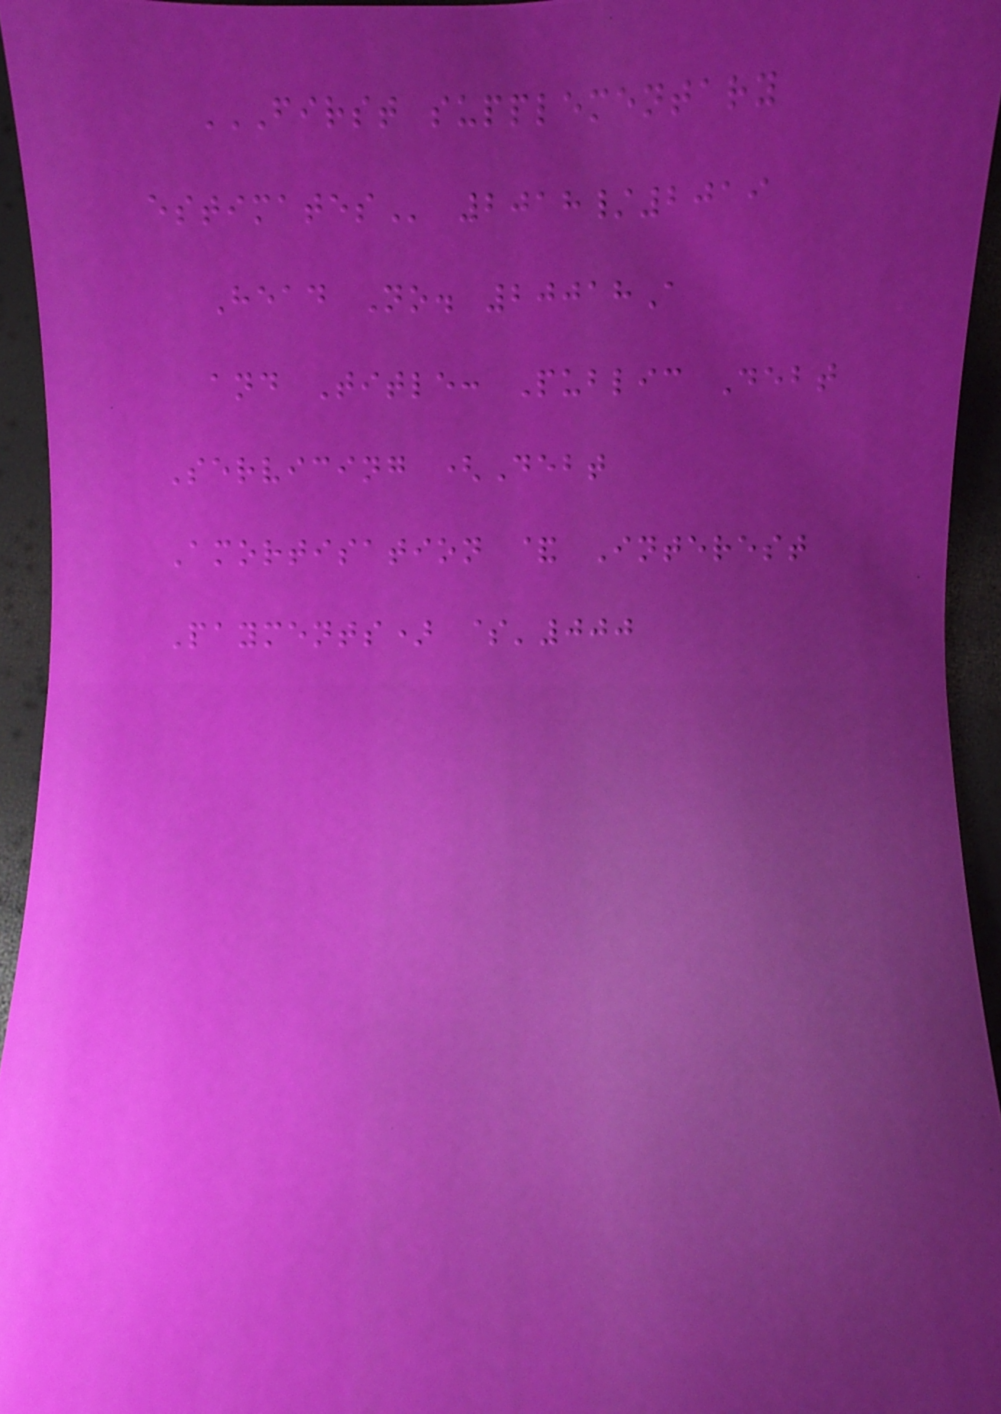FIRST SUPPLEMENTARY
ESTIMATES 2018/2019
Head No. 20018A
and Title: Public Debt
Servicing (Debt
Amortisation & Interest
Payments) $'000
